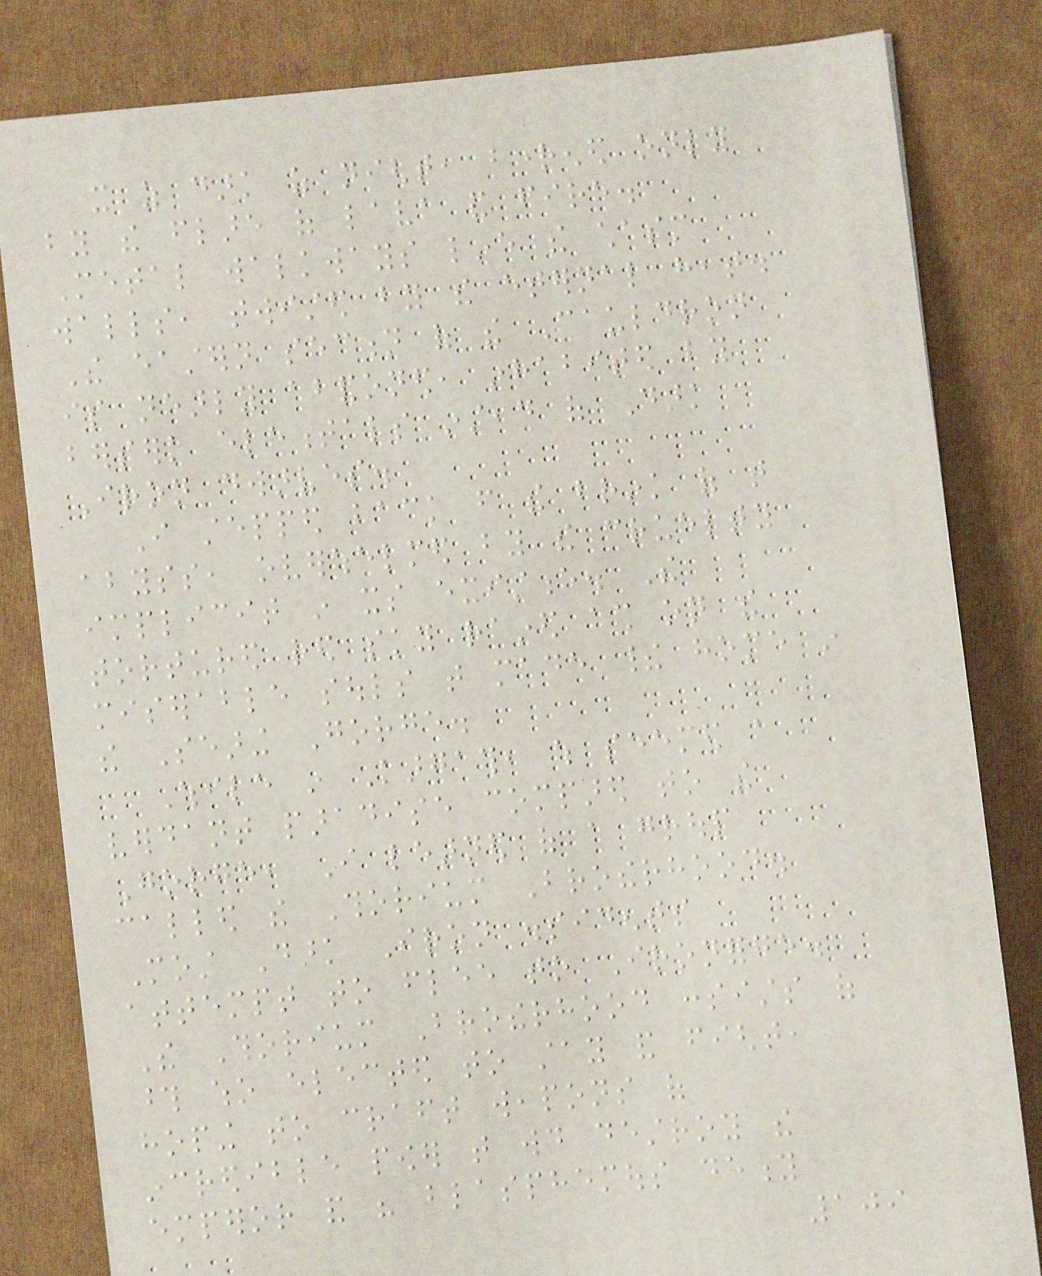it as dark as night, brightened only
by the flare of lava and fire.
Metal walkways line the chasm
walls, twisted by the eternal heat.
The eastern section of the Cauldron
is nearly abandoned, inhabited by
berserk elementals instead of Dark
Iron dwarves.
I stepped back from the brink of that
abyss, overwhelmed by the cruelty
implicit in its existence. The
tortured red sky rained ash on the
miserable souls that made their home in
the Searing Gorge.
While in Kargath, which seemed a
verdant paradise compared to the
Gorge, I learned of a group
called the Thorium Brotherhood.
Most Dark Iron dissidents
attempt to flee to Ironforge.
The Thorium Brotherhood consists of
those who elected to stay and fight,
hoping to craft weapons of
incredible power that would destroy the
emperor and his blasphemous deity
109
